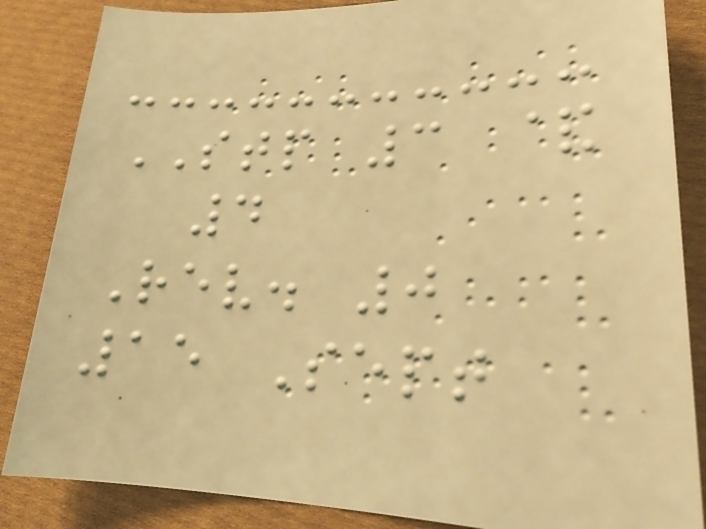STP 3 &
4
Rev. 0
15 Sept
